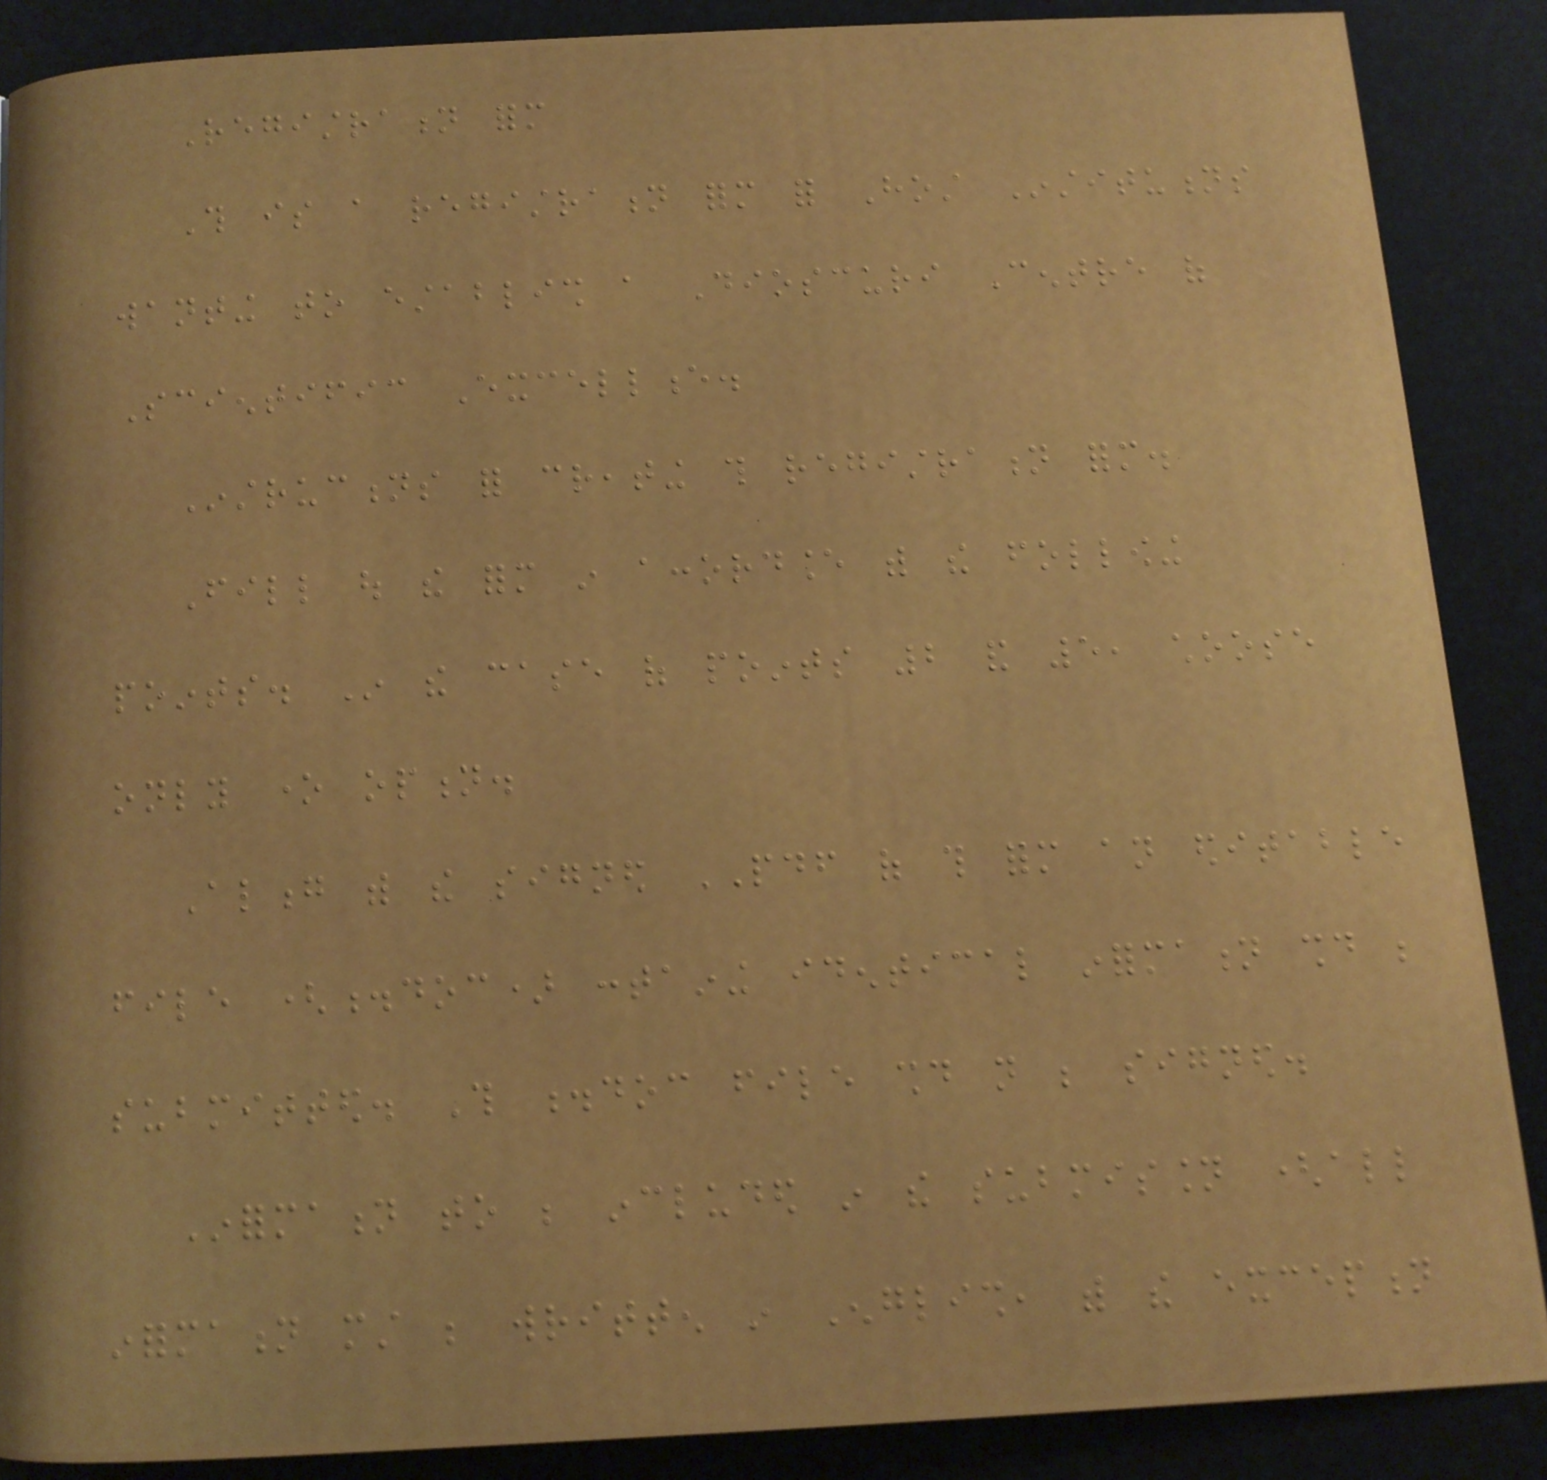Registration form
This is a registration form for Host Institutions
wanting to establish a Dioscuri Centre of
Scientific Excellence.
Instructions for creating this registration form.
Fill out the form in accordance with the following
points. In the case of points 2 and 5, choose
only one option.
Along with the signed PDF of this form an editable
file (.doc) containing identical information should be
submitted. This .doc file should not be signed.
Information to be included in the submission (all
information must be written in English, with the exception
